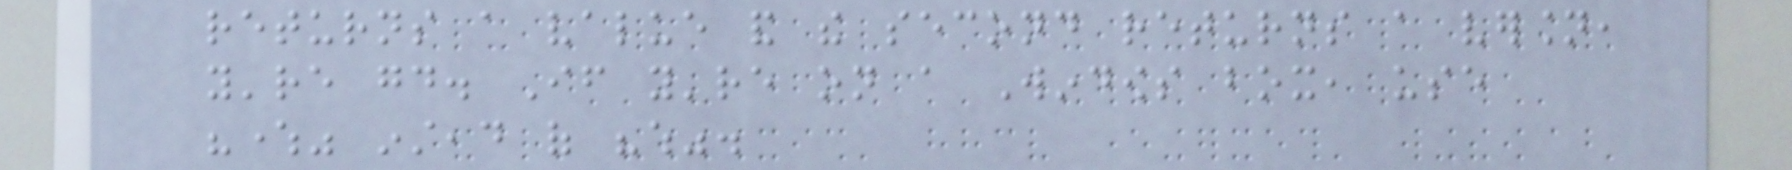returns a value and the second returns a version,
you're good. If you're on a Windows box, use
"where" instead of "which".
